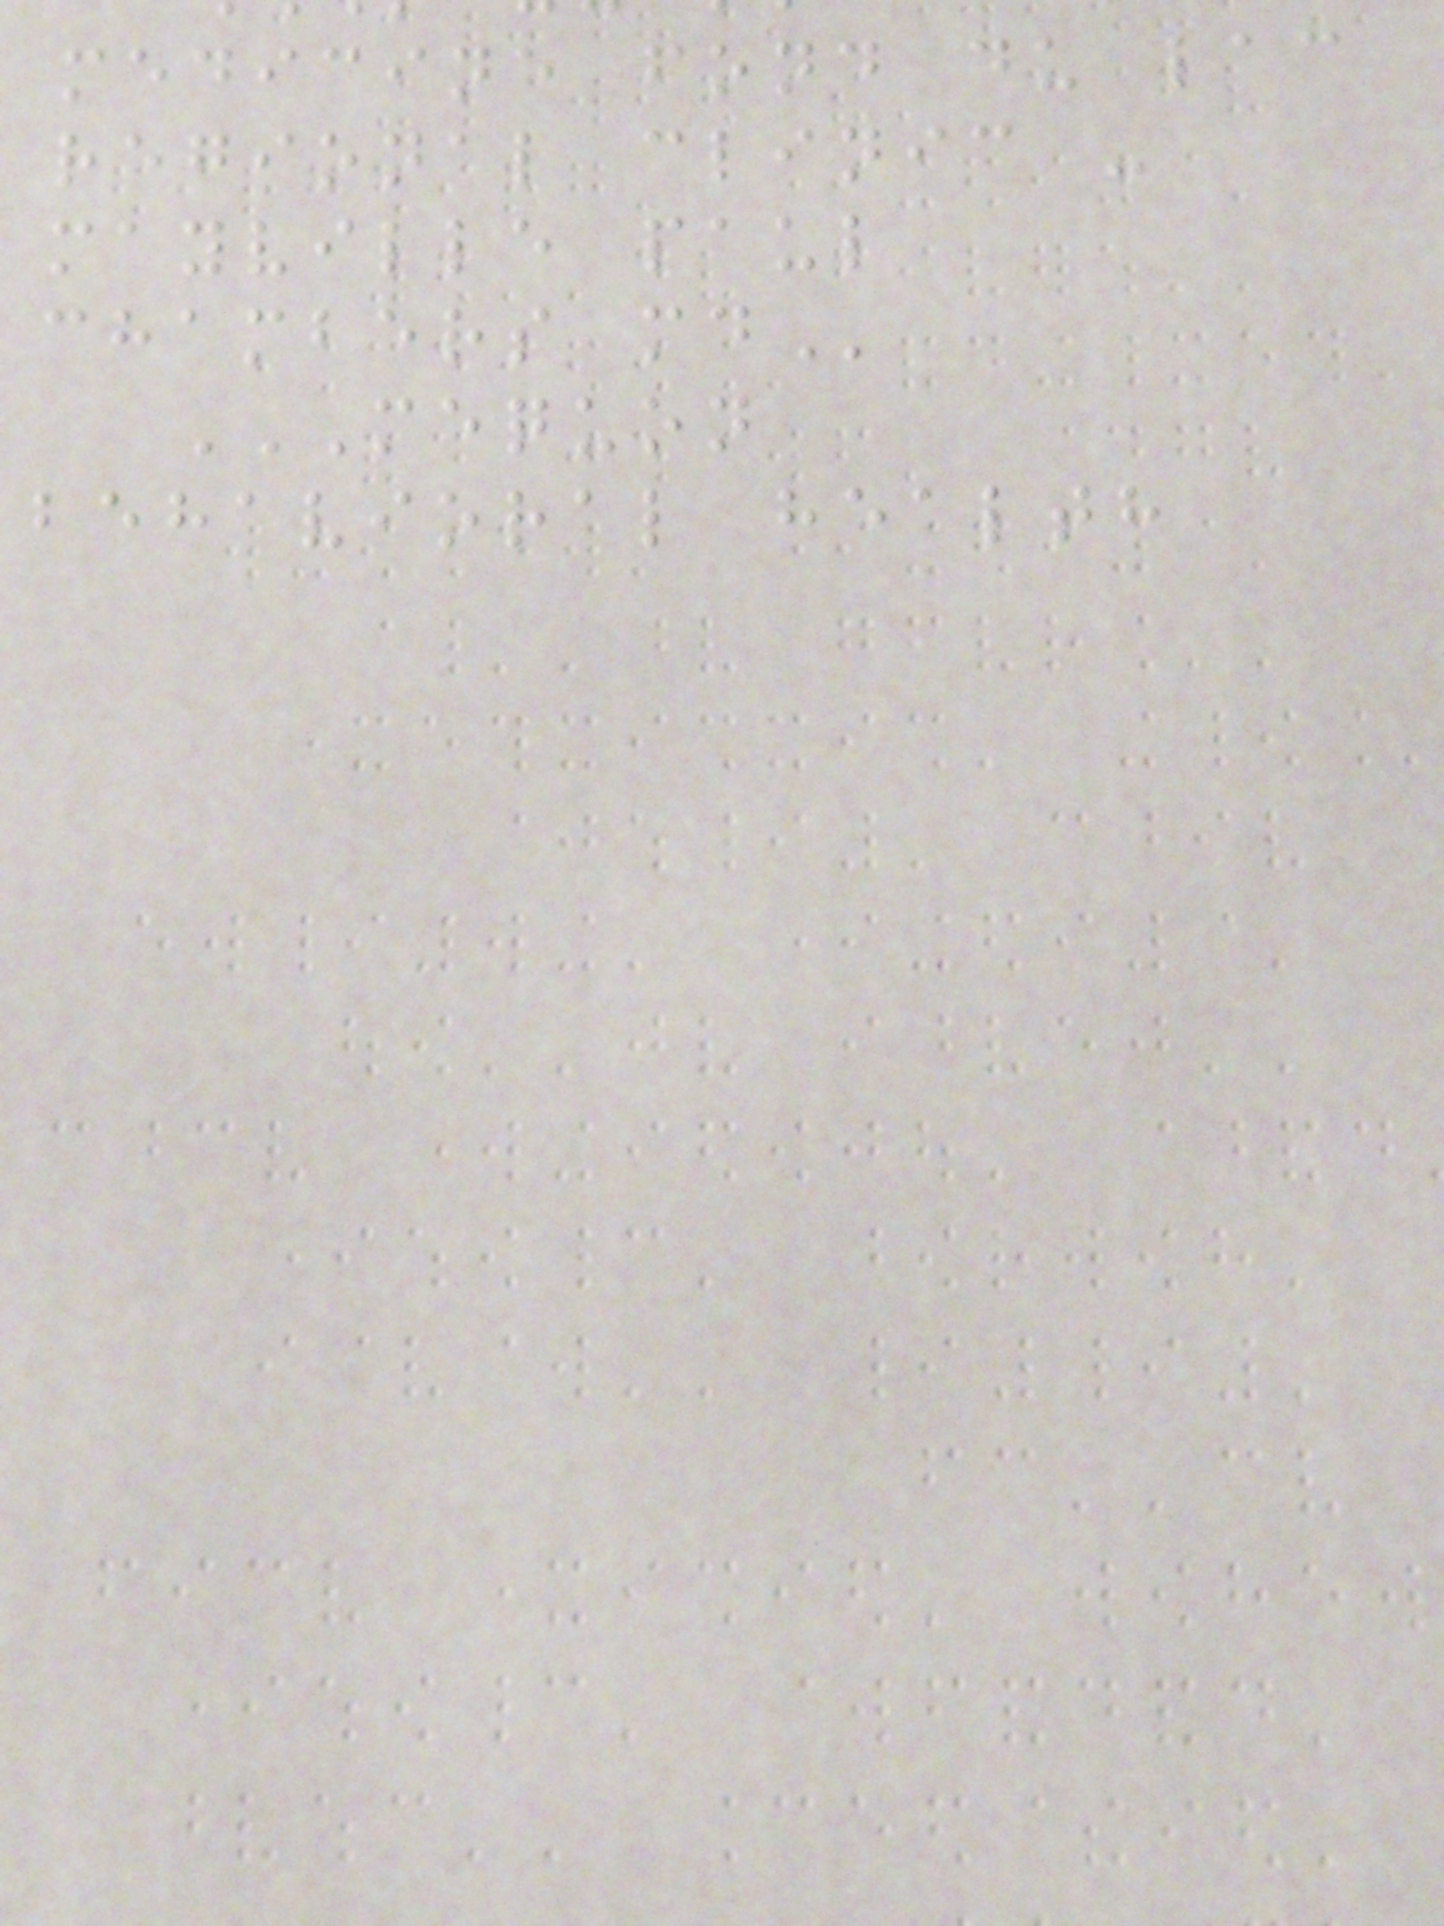medicine fond du lac
regional clinic -
mayville paul
chambers
MEQUON
behavioral health
